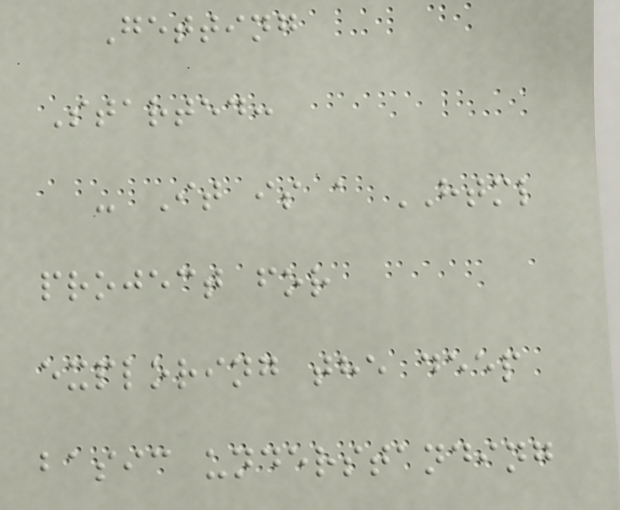Getting
Started:
- It is a HTML
project for
exploring the deep
basic understanding
